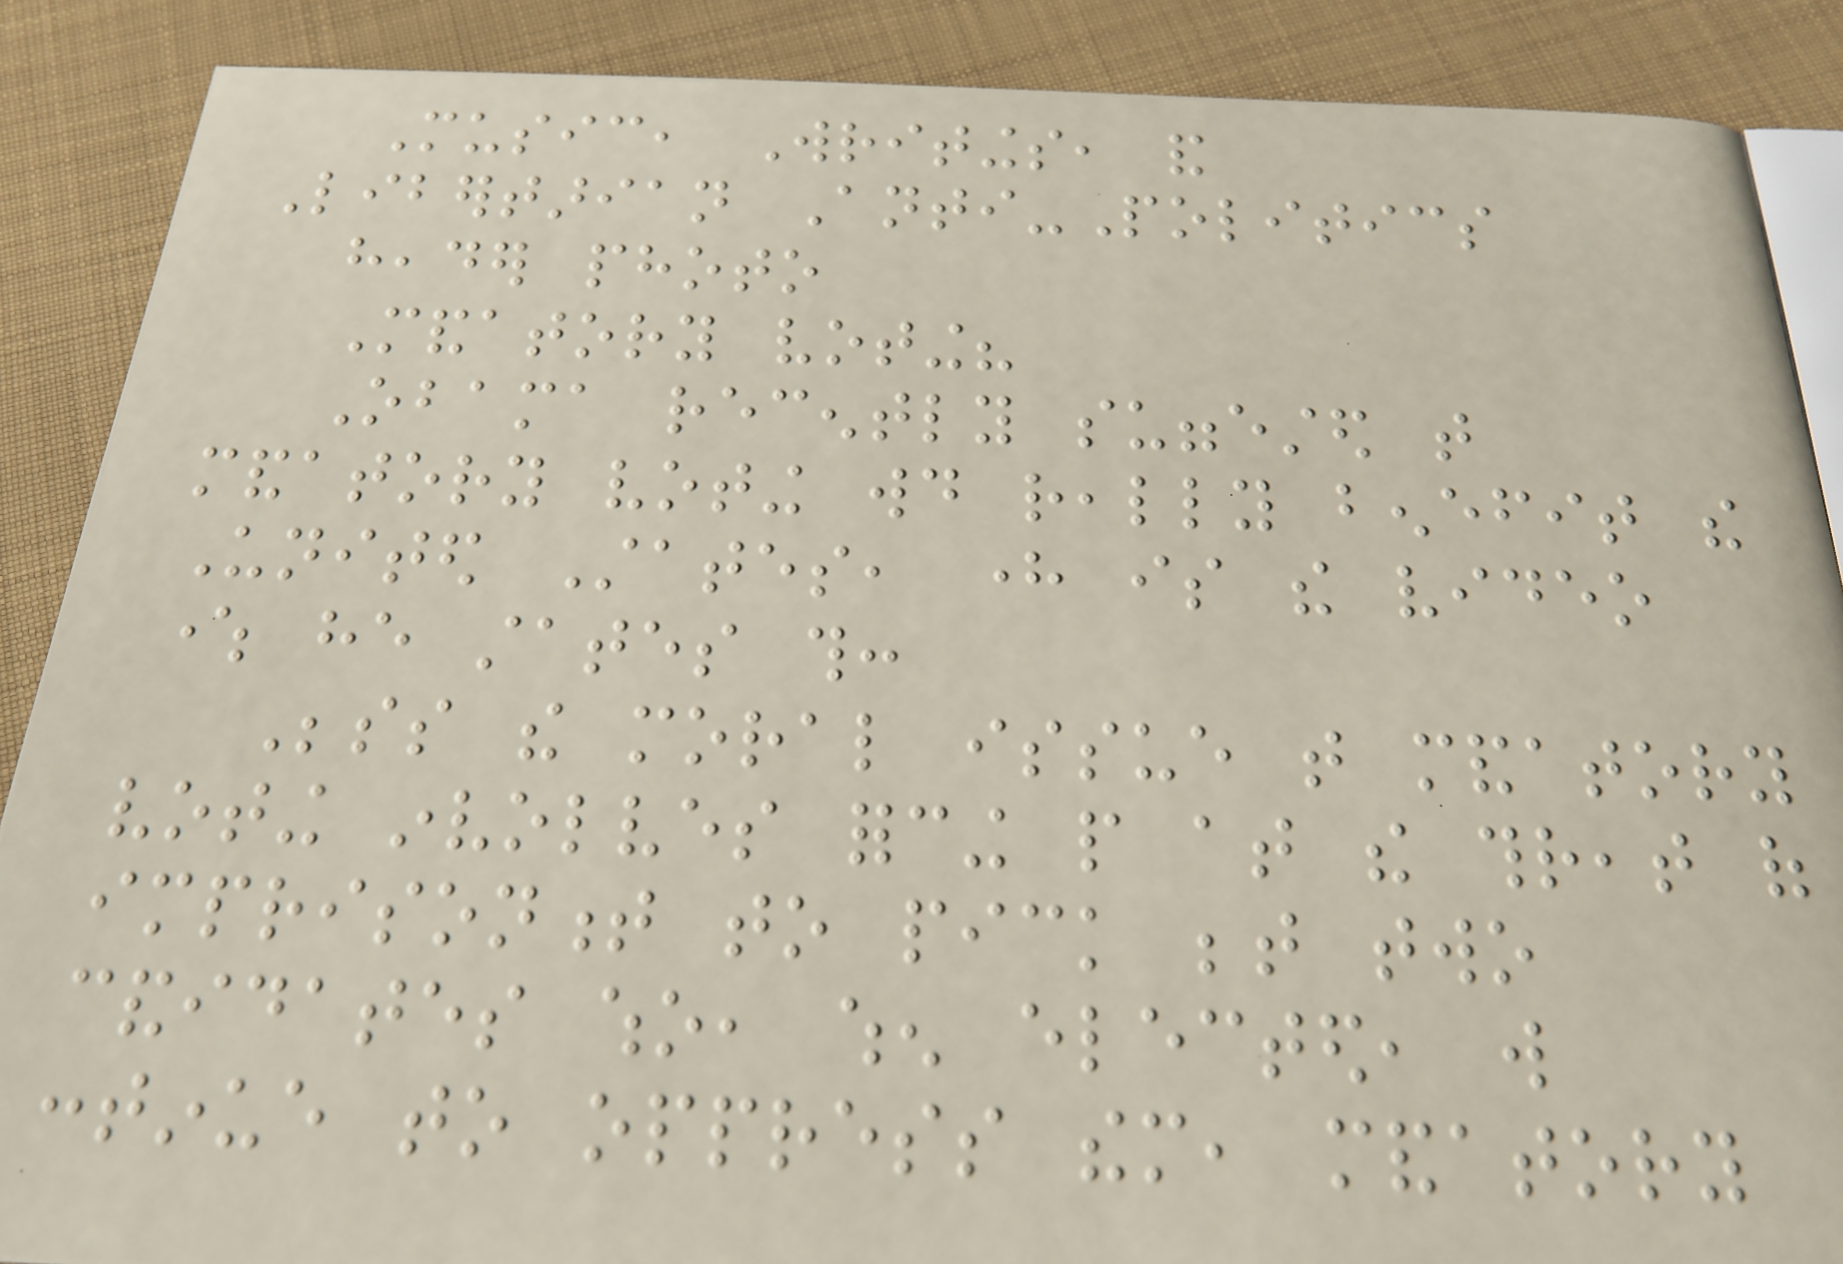Music, Writings, and
Libertarian Anti-Politics
header photo
Mandatory voting?
Obama recently suggested that
mandatory voting would really benefit the
United States, here is the video
where he states this:
Besides the moral issue that mandatory
voting involves forcing people at the threat of
imprisonment to pick between two
candidates who, when elected, will
continue to oppress them, mandatory
